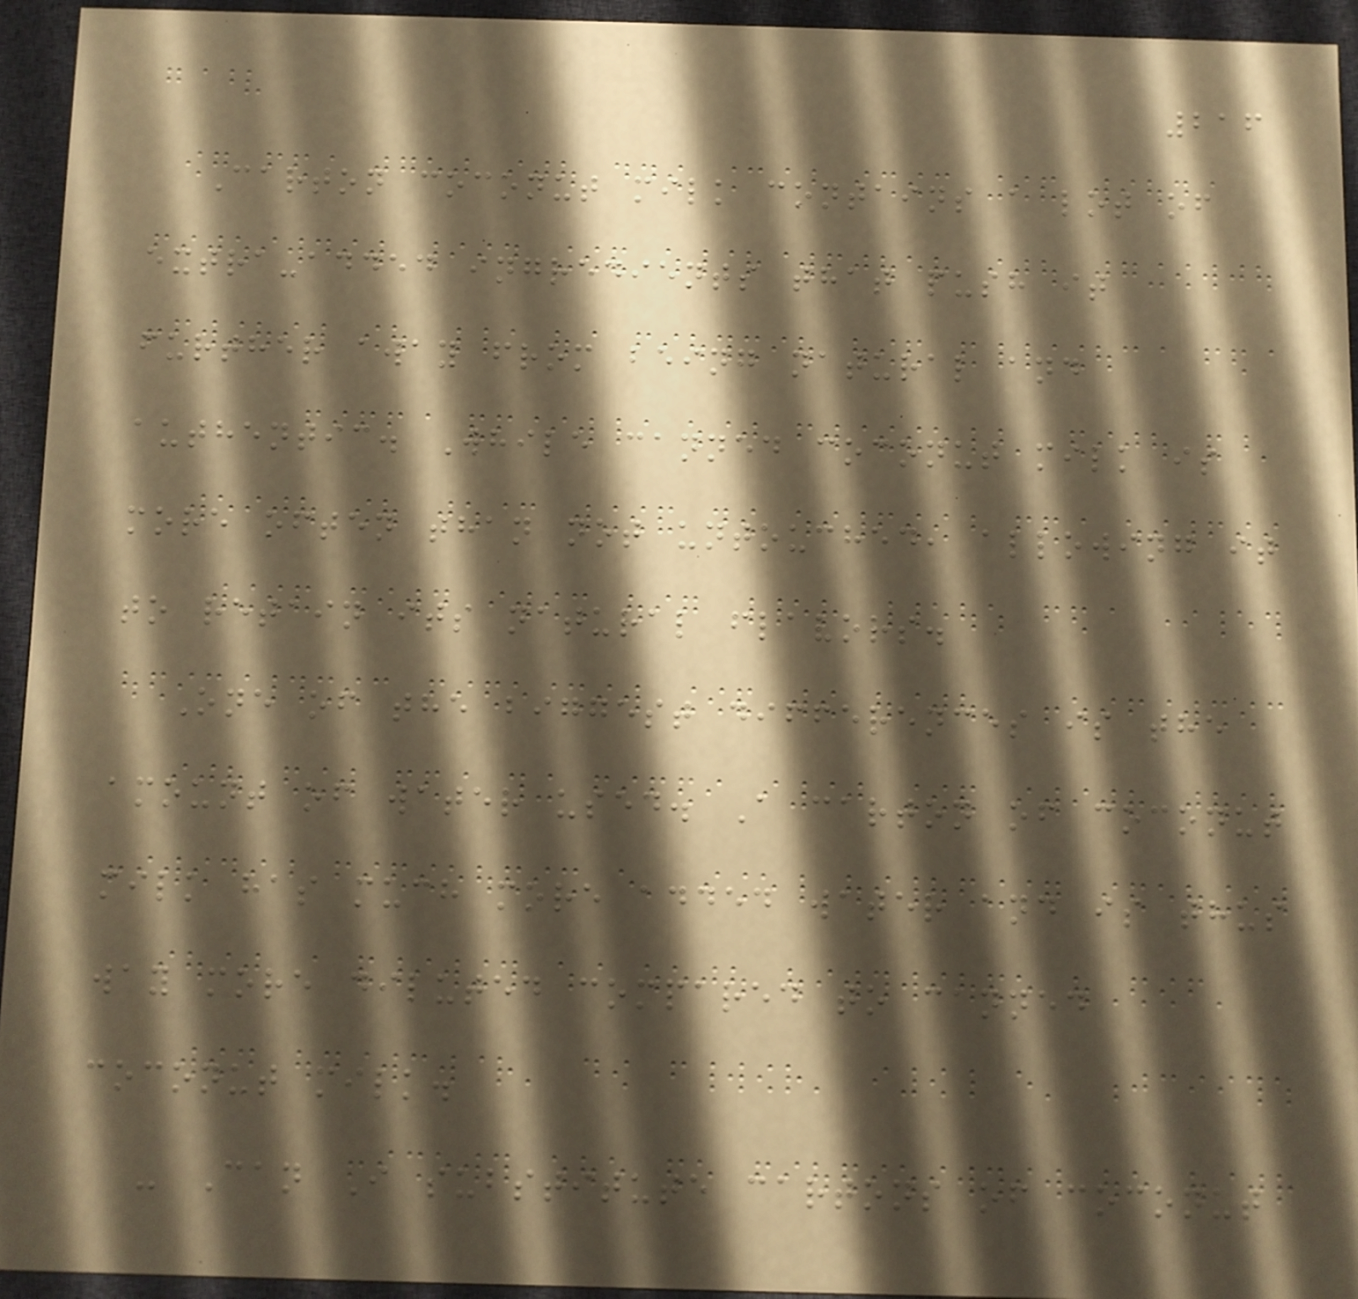216
Carton coconut milk contains a lot of
extra-added ingredients that push it
further away from being natural and
authentic. While canned coconut milk is
more often than not untouched, allowing it
to retain its natural flavors.
One of the biggest differences is the
amount of water used. A carton of coconut
milk has much more added water and is thus
way more diluted compared to canned
coconut milk.
- Can I substitute cartons of coconut
